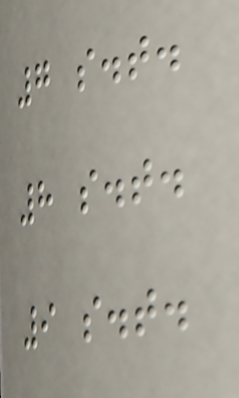7 s.t.
8 s.t.
9 s.t.
